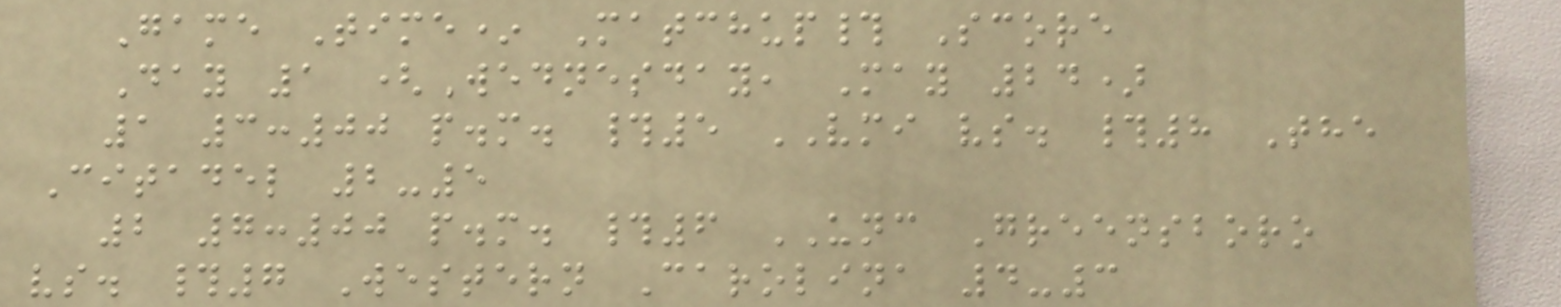Game Time* Matchup# Score
Day 1 (Wednesday, May 24)
1 3:00 p.m. #5 VMI vs. #8 The
Citadel 2-5
2 7:00 p.m. #6 UNC Greensboro
vs. #7 Western Carolina 4-3
